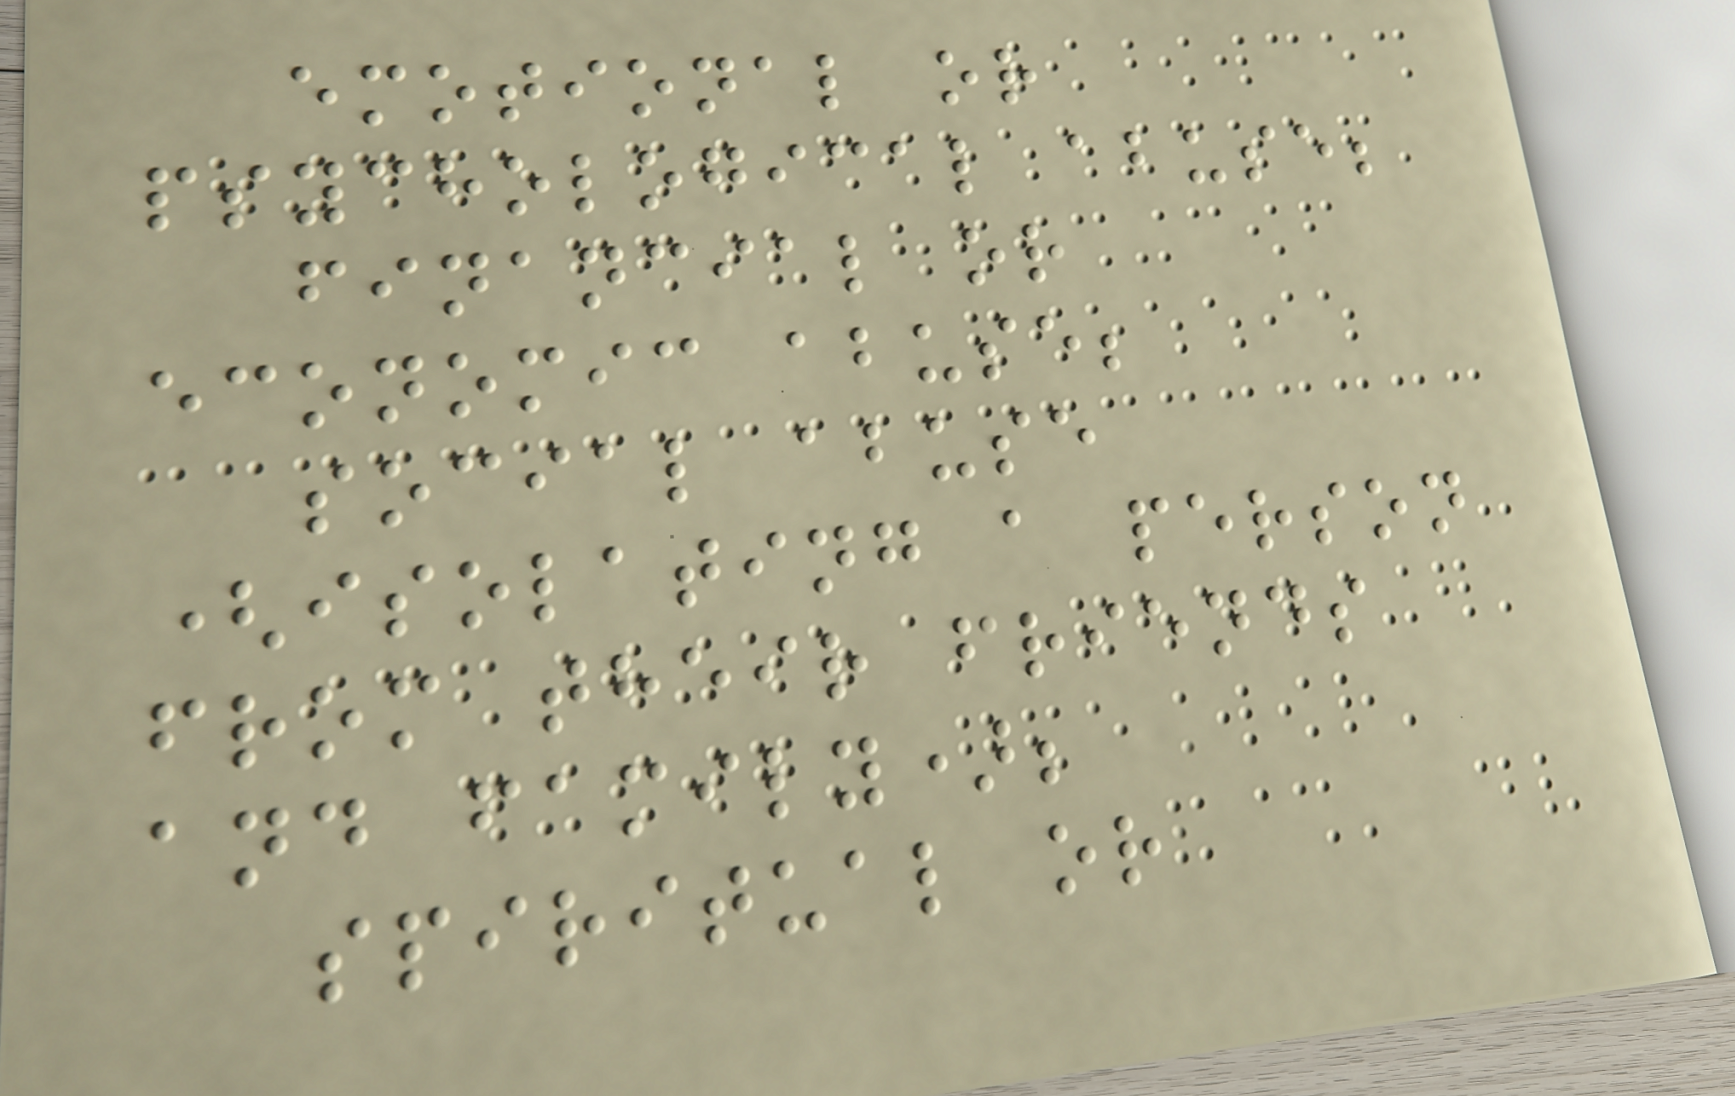emotional or
psychological abuse;
financial or
economic abuse;
social abuse
(isolating a person
from their friends
and family);
spiritual or
